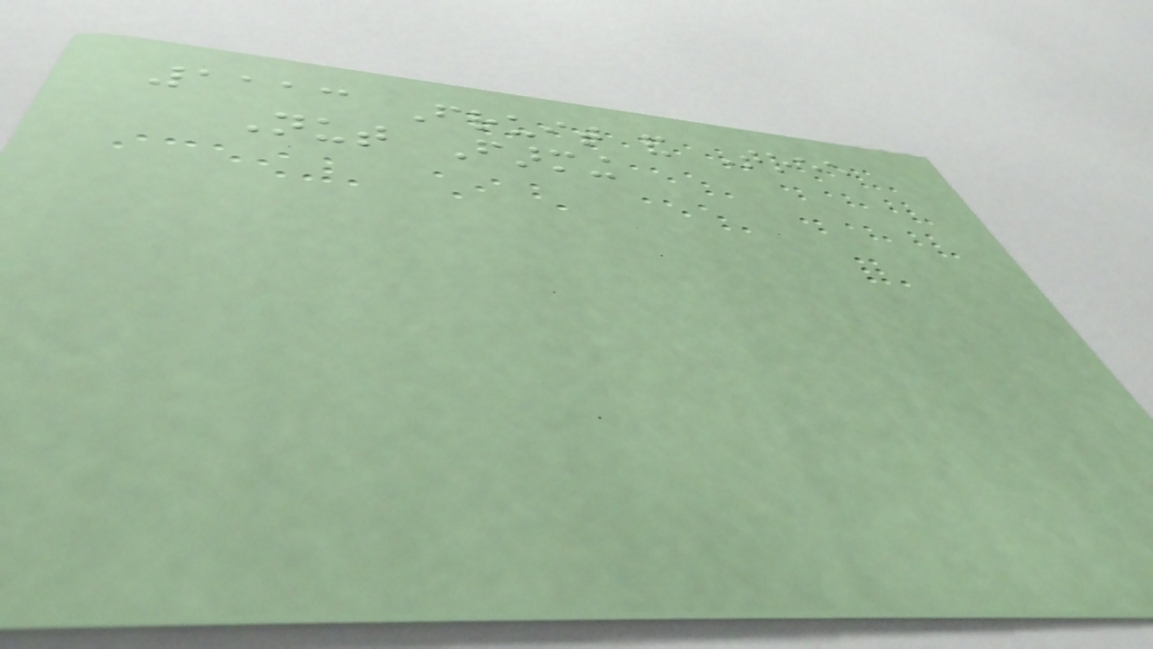1113 Fruit and Tree
Nut Farming
